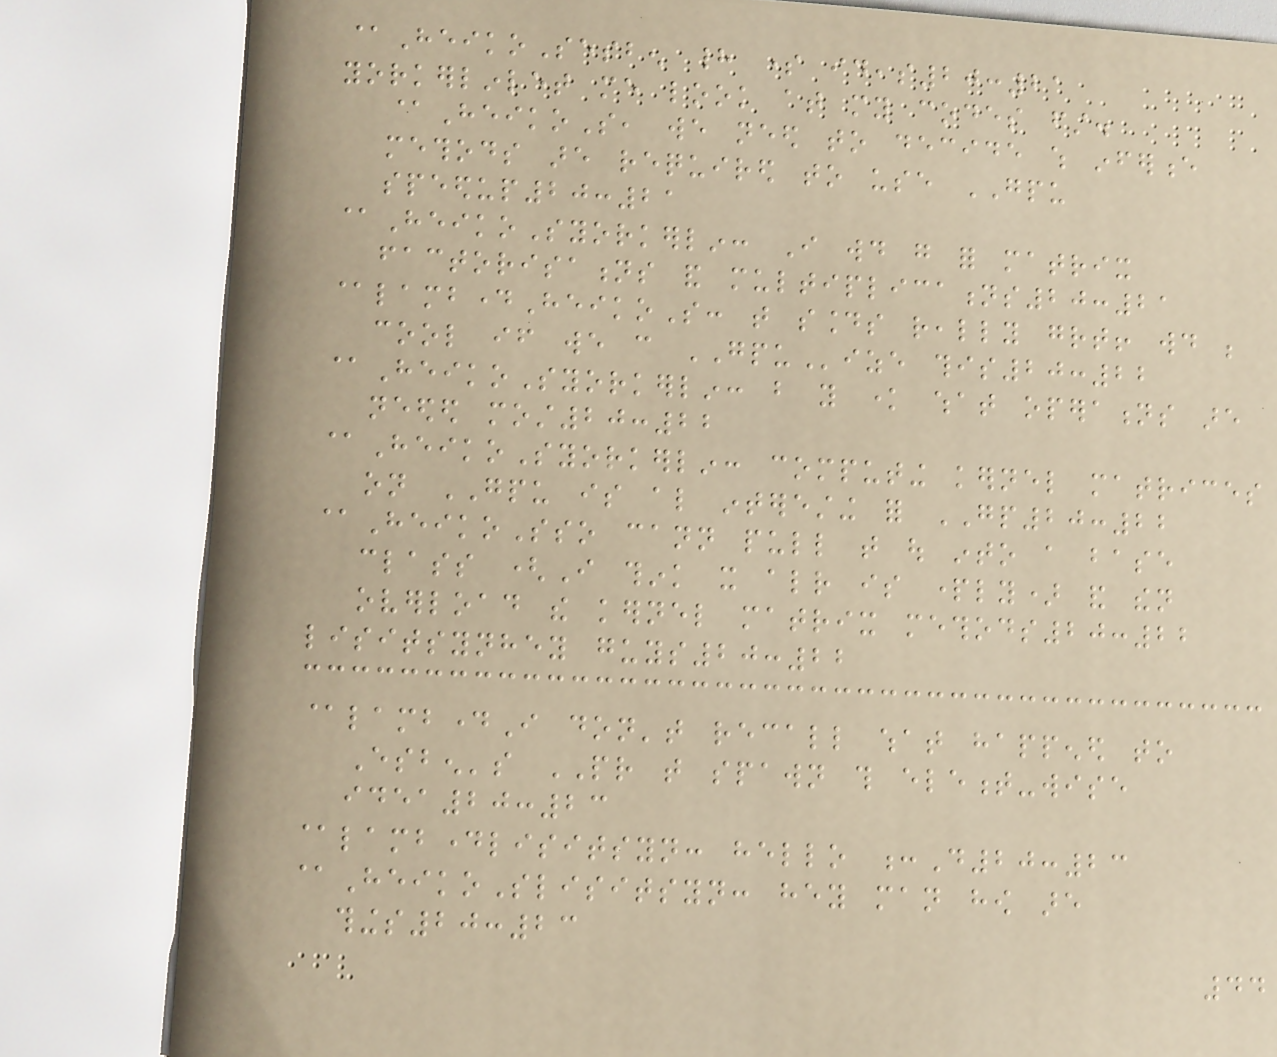@HeikoSesben had some ideas20:21
yorkerlinlet me look at my codes first.
@HeikoS, we need to decide which inference
methods are required to use GPU
speedup20:21
@HeikoSyorkerlin: I would go for matrix
factorisations and multiplications20:21
@lambdayHeikoS: that sounds really great! would be
cool if we can GPUize this20:22
@HeikoSyorkerlin: but you know what operations are
needed most20:22
@HeikoSyorkerlin: computing kernel matrices
on GPU is also interesting for GP20:22
@HeikoSso cann pull that out into a base
class (I think it already is partly) and then
overload the kernel matrix methods20:22
lisitsynhey guys20:22
@lambdayI don't recall what happened to
Esben's PR that spawn this element-wise
idea20:23
@lambdaylisitsyn: hello :D20:23
@HeikoSlisitsyn: hey man how are
things20:23
44
